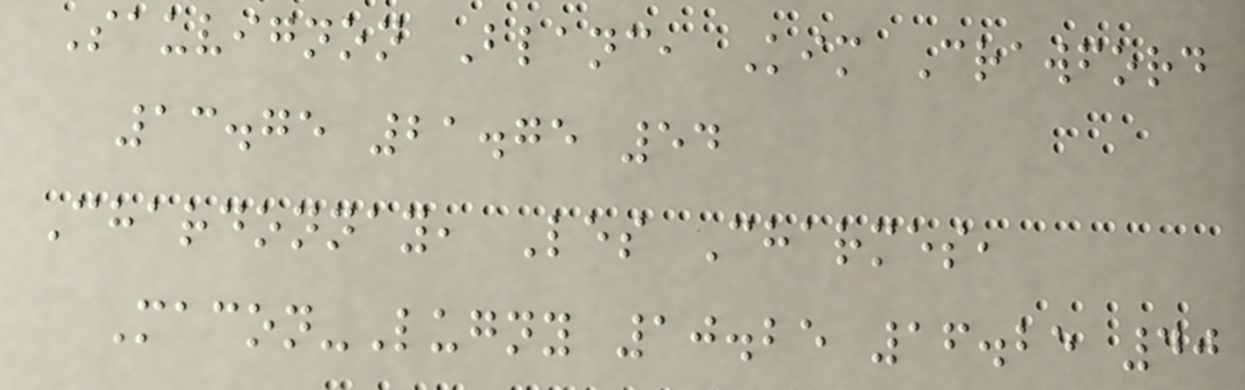Sauvignon Blanc, Kim Crawford
13.75 21.75 54
Chardonnay, Les Charmes,
Macon-Lugny 10.25 16.25 40
